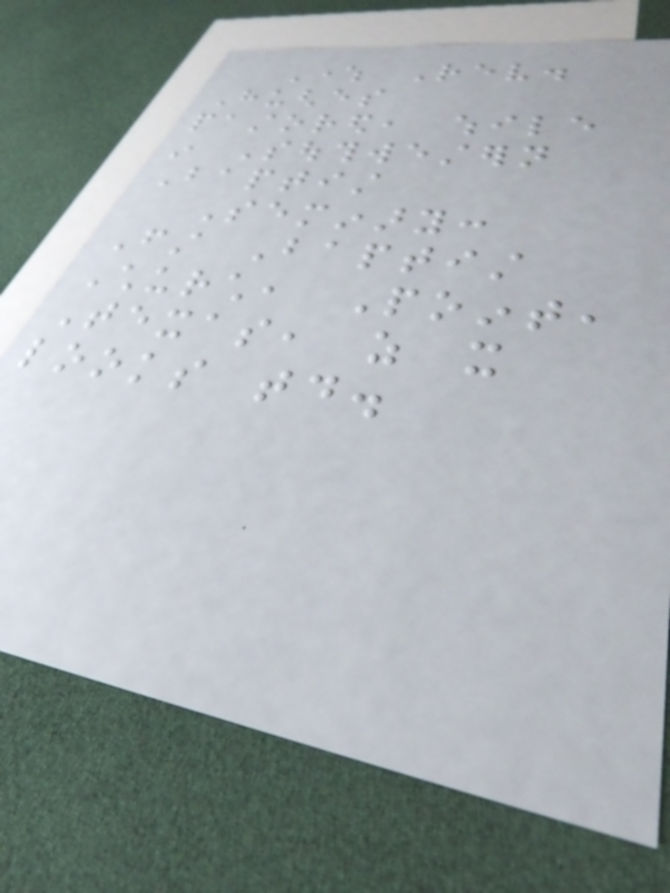Where Rev.
Hughes
pastored, while
in Southwestern
Baptist
Seminary:
First Baptist
Church, Point,
Texas, as it
looks today.
